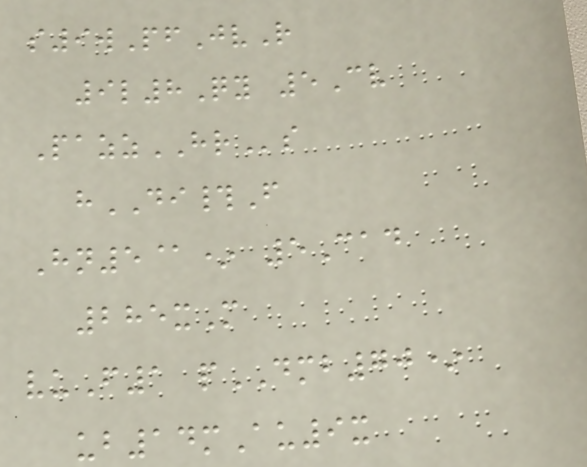s9wPfJvR
9l8Qy 5Cv
PazzHRs
hDI#F
Hn5@* 5Cad
285xM
vuF1 pDMB70*
ub14mAu9x
